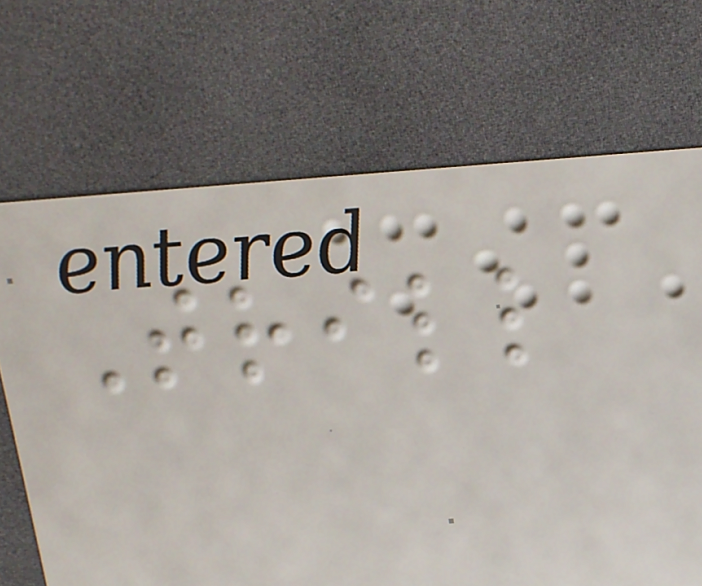Trill
